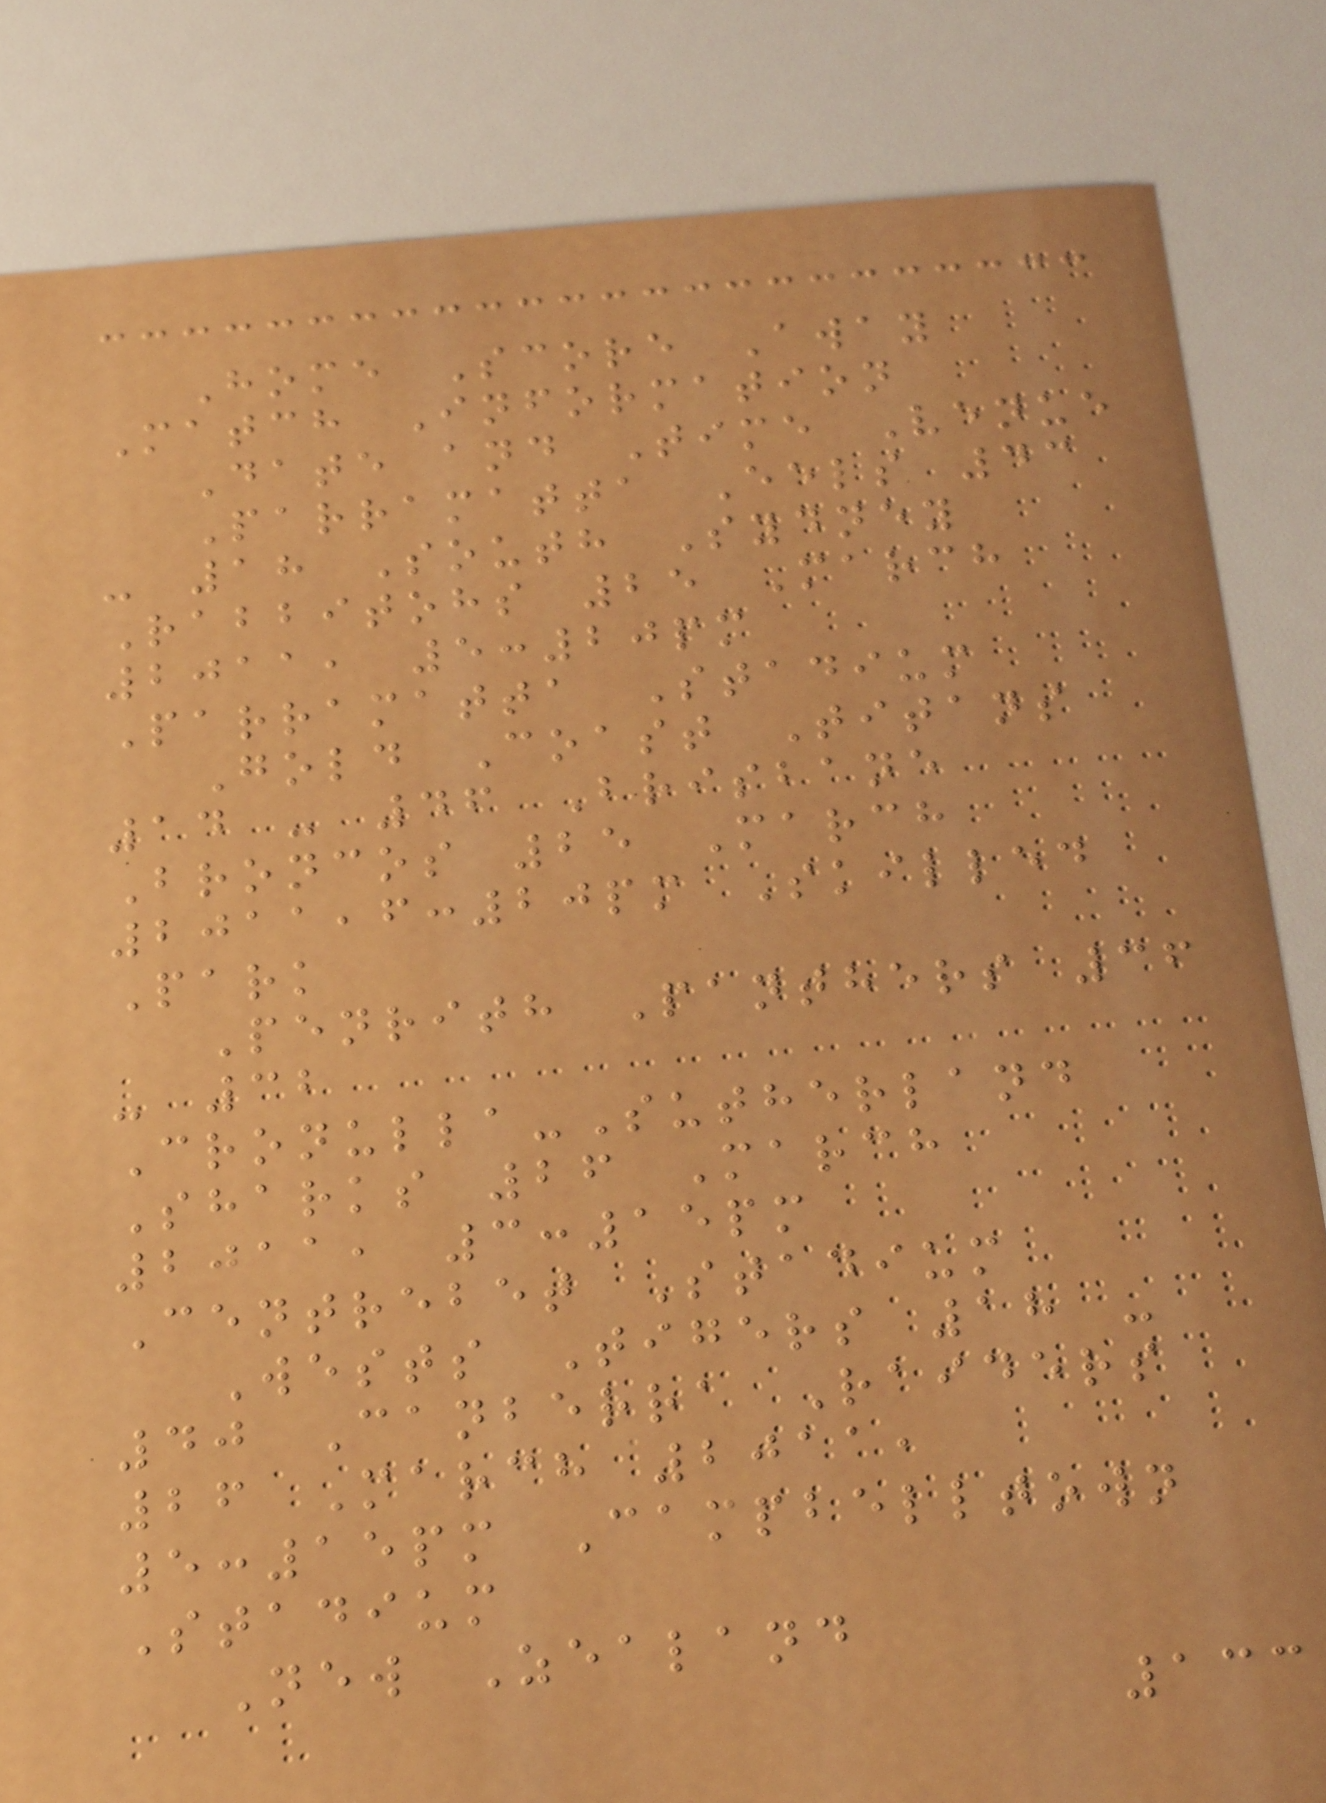Home Score Away
Match Information
Date and Time Venue
Parramatta Eels 43
- 18 South Sydney
Rabbitohs 25 March
2011, 5:20pm
Parramatta Stadium
Gold Coast Titans
14 - 46 Brisbane
Broncos 25 March
2011,6:20pm Skilled
Park
Penrith Panthers 36
- 32
Cronulla-Sutherland
Sharks 26 March
2011, 3:15pm
Centrebet Stadium
Wests Tigers 18 -
40 Canberra Raiders
26 March 2011,
5:15pm Campbelltown
Stadium
New Zealand
133
